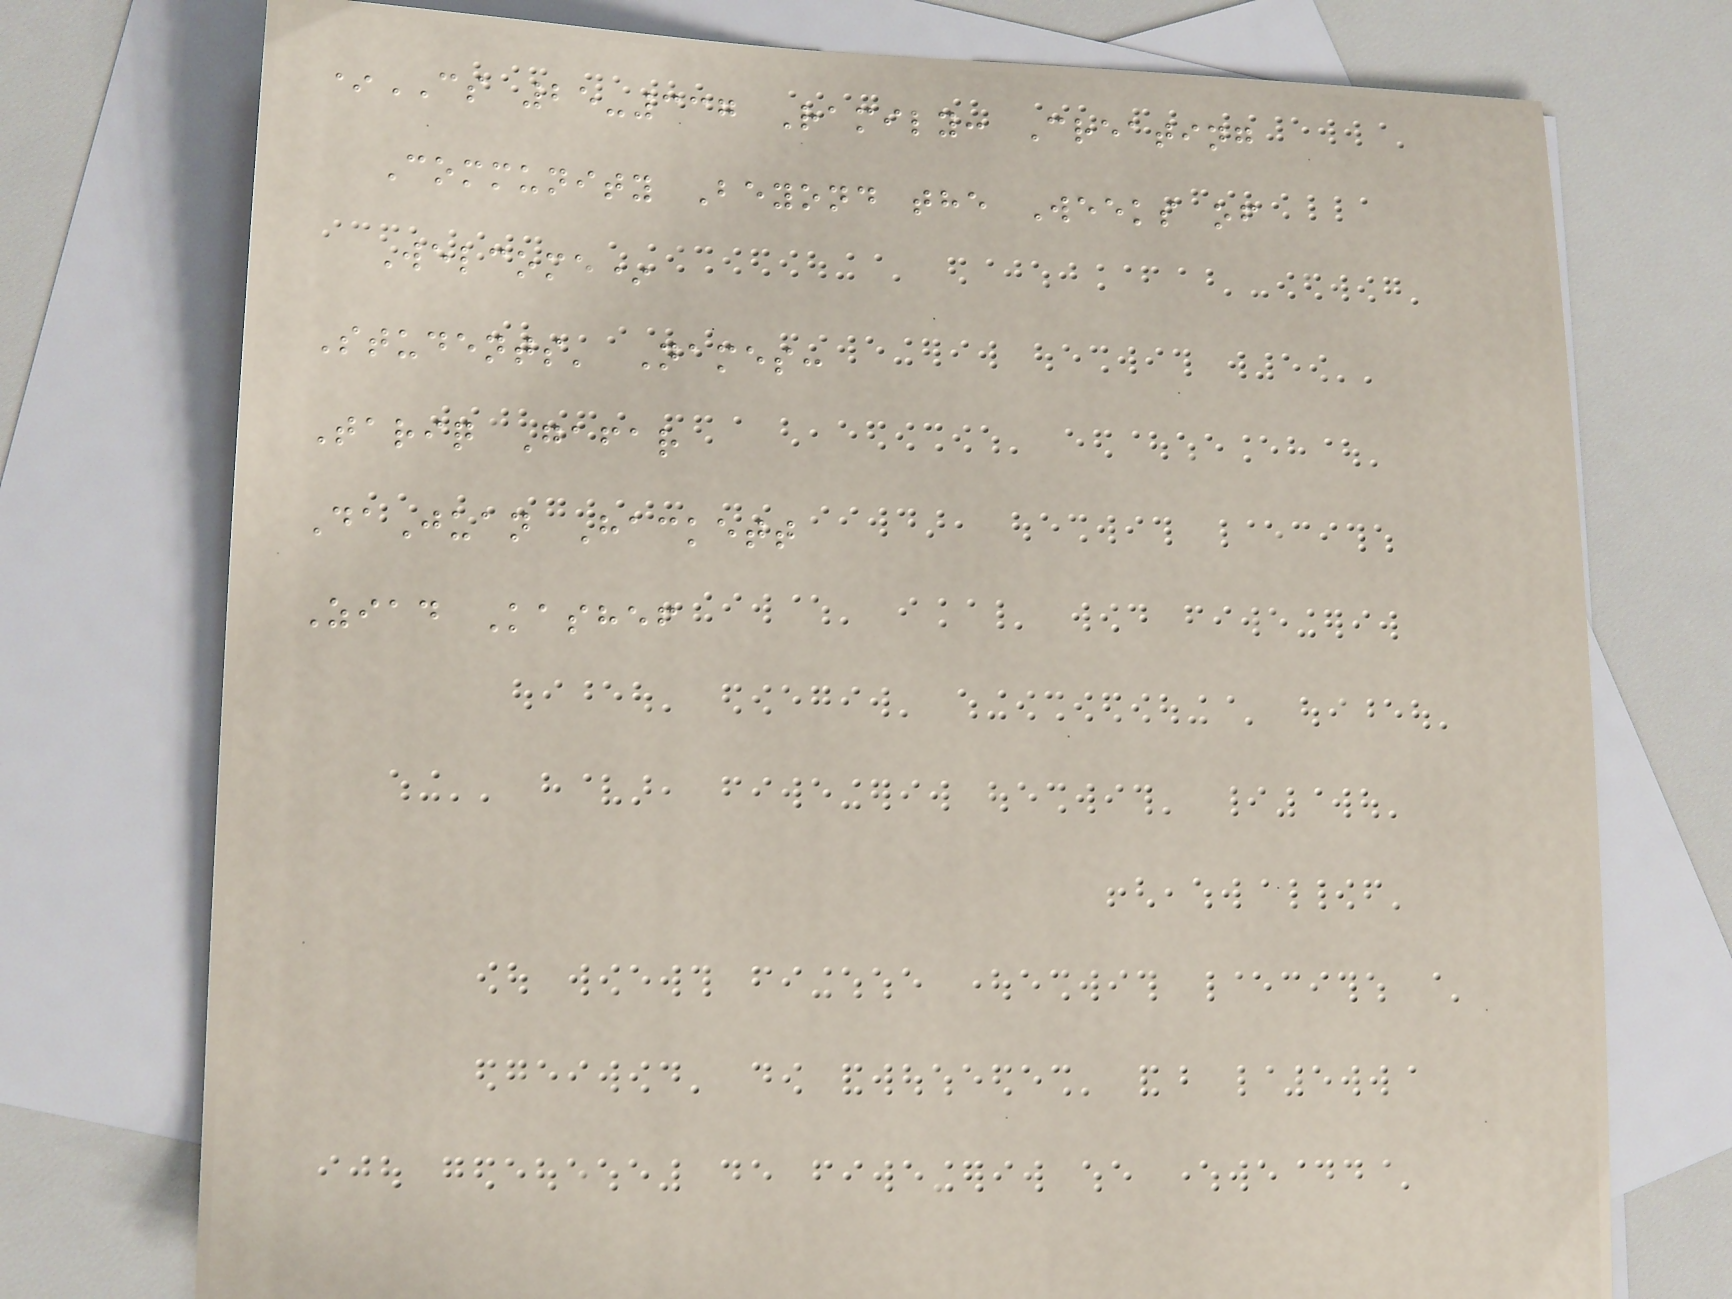*CS 25-337 Ramily: Creating
Community Beyond the Weeks of
Welcome*
Students' Names:
Tariq Gafar
DaJuan Hackett
Ziad Kashef
